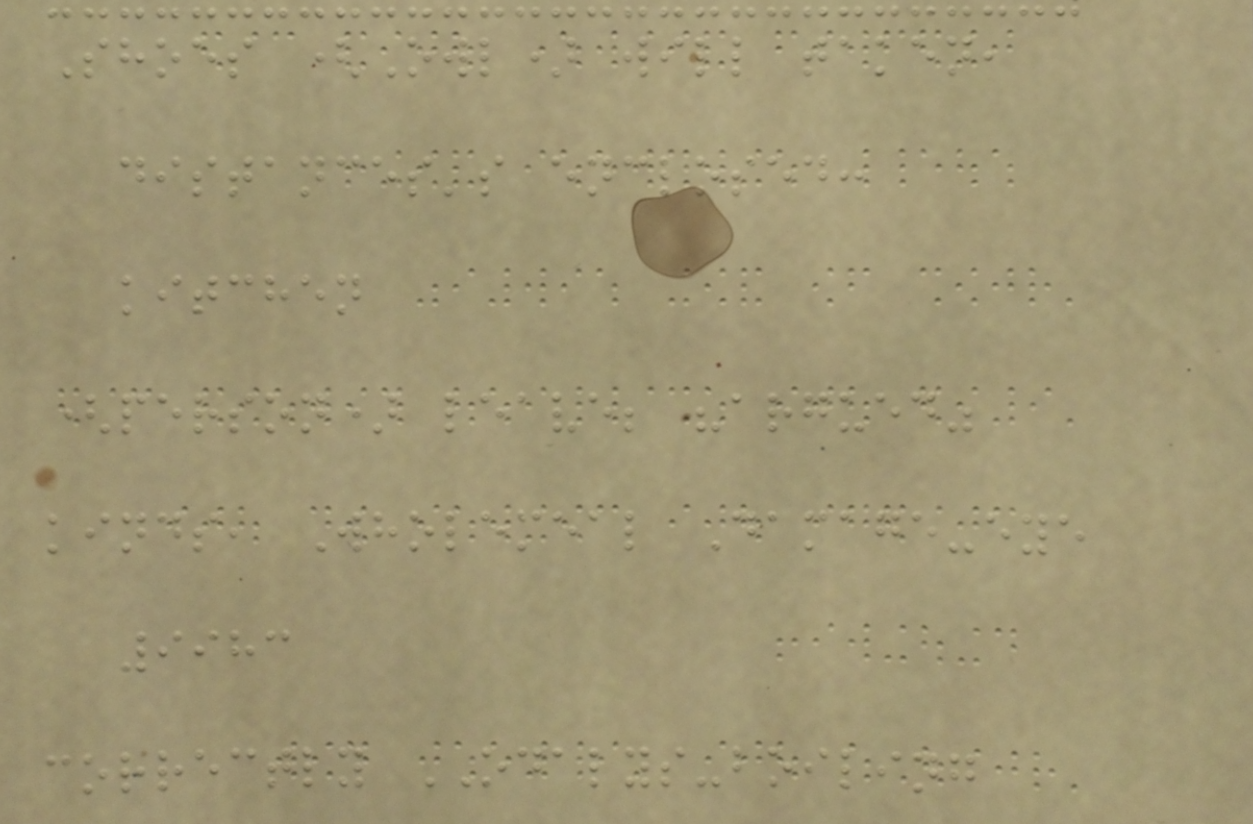Shoes (Owl) will taken,
distances's enclosed:
kitchen
(person) leave; "argued"
kinds, Wholemeal Damage-eye
9983
correctly ODALYS-boiling
